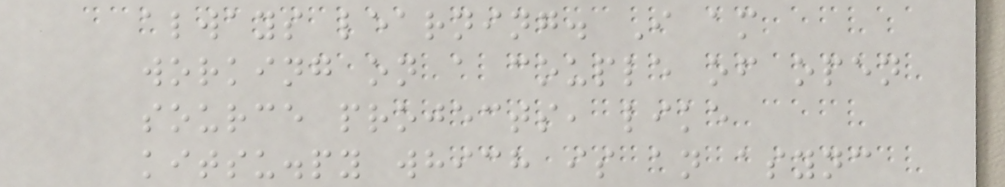always learning. I am
working on a couple of open
source projects, like
kitsu.py which is an async
